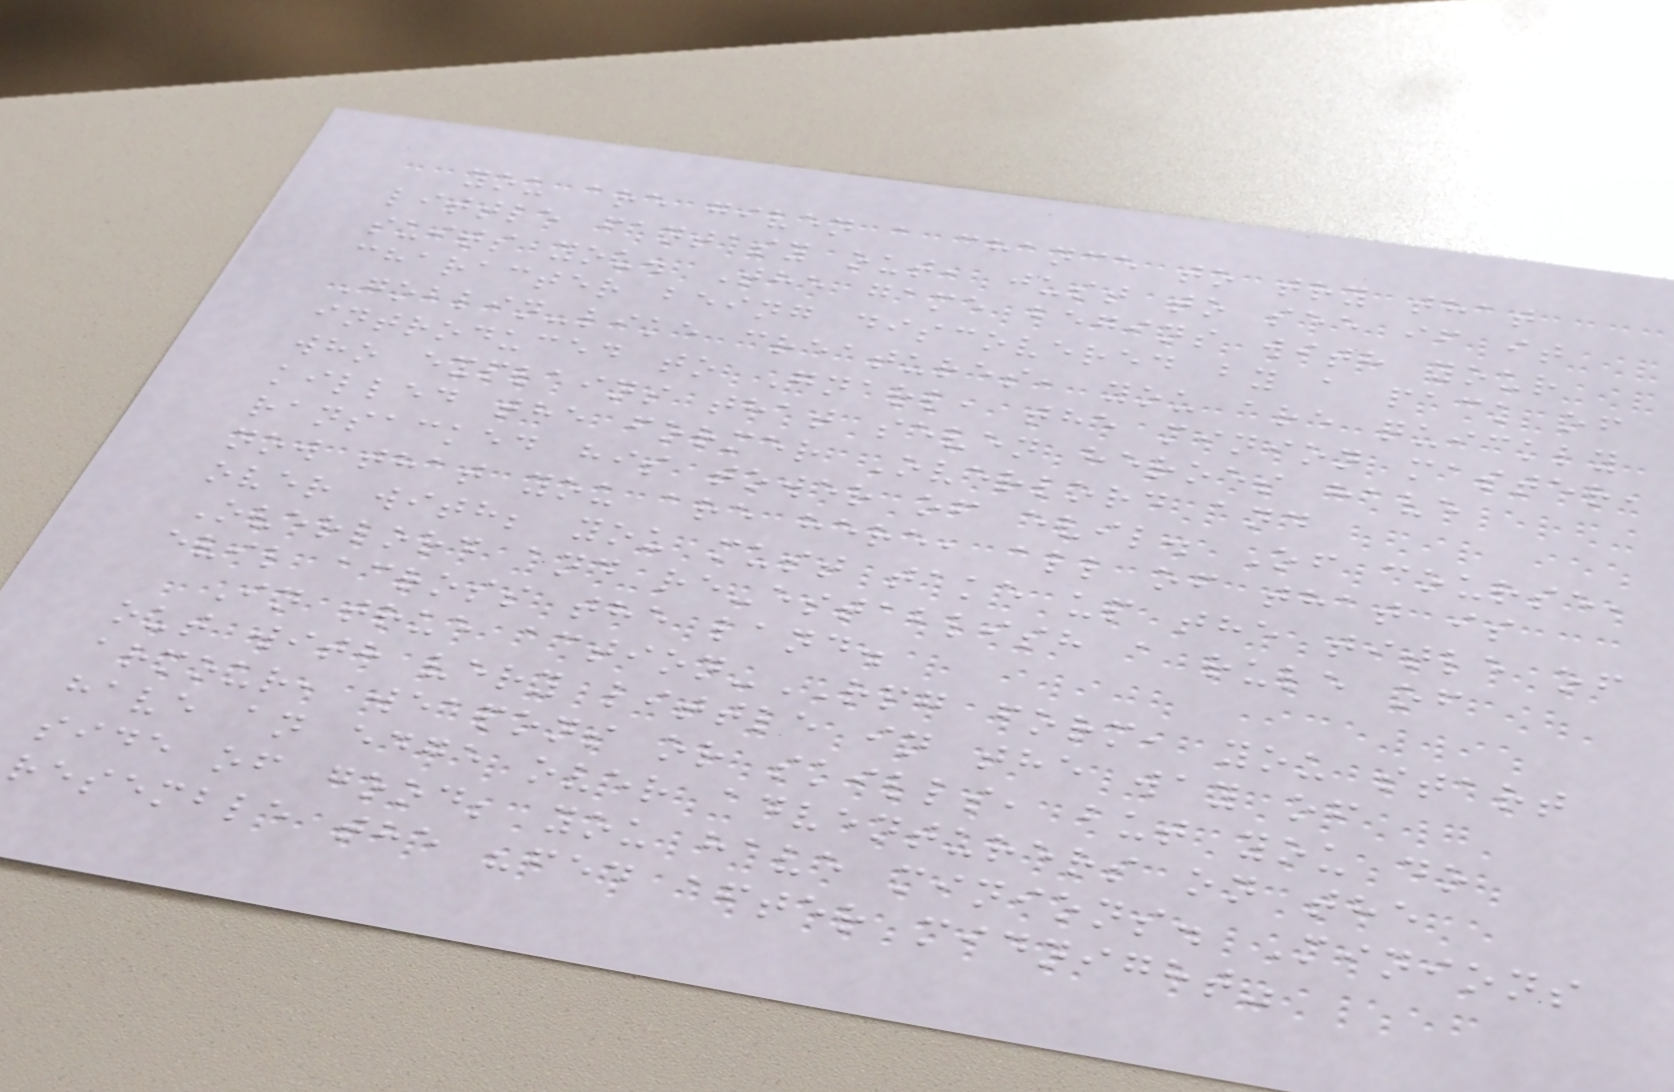you are given a chance to try that
little fantasy out, just to see if it
suits you. The game begins with your
character being discovered by a pack of
Goblin-like creatures, you are quickly
introduced to Gnarl, the minion master,
who explains that seven heroes have
killed the former Overlord and
ransacked his tower of evil. Of course,
now that you are here, all of that is
over with; you must take up the title of
Overlord and re-establish a rule of
evil across the land.
In true action-RPG form, you start
out with very little in the way of
armour, weapons or skills, but you do
have an edge over adventurers on the
side of good; you have minions. Minions
resemble the "fed after midnight"
